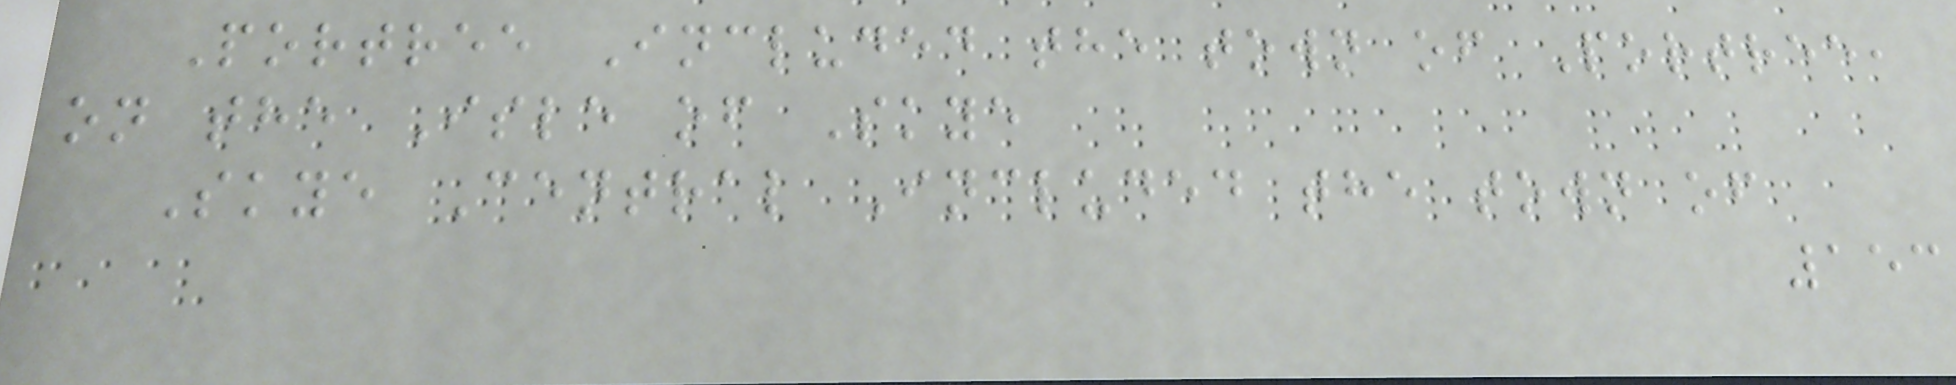Portree Included the town of Portree,
on the Isle of Skye
Skye Central Included the town of
153
